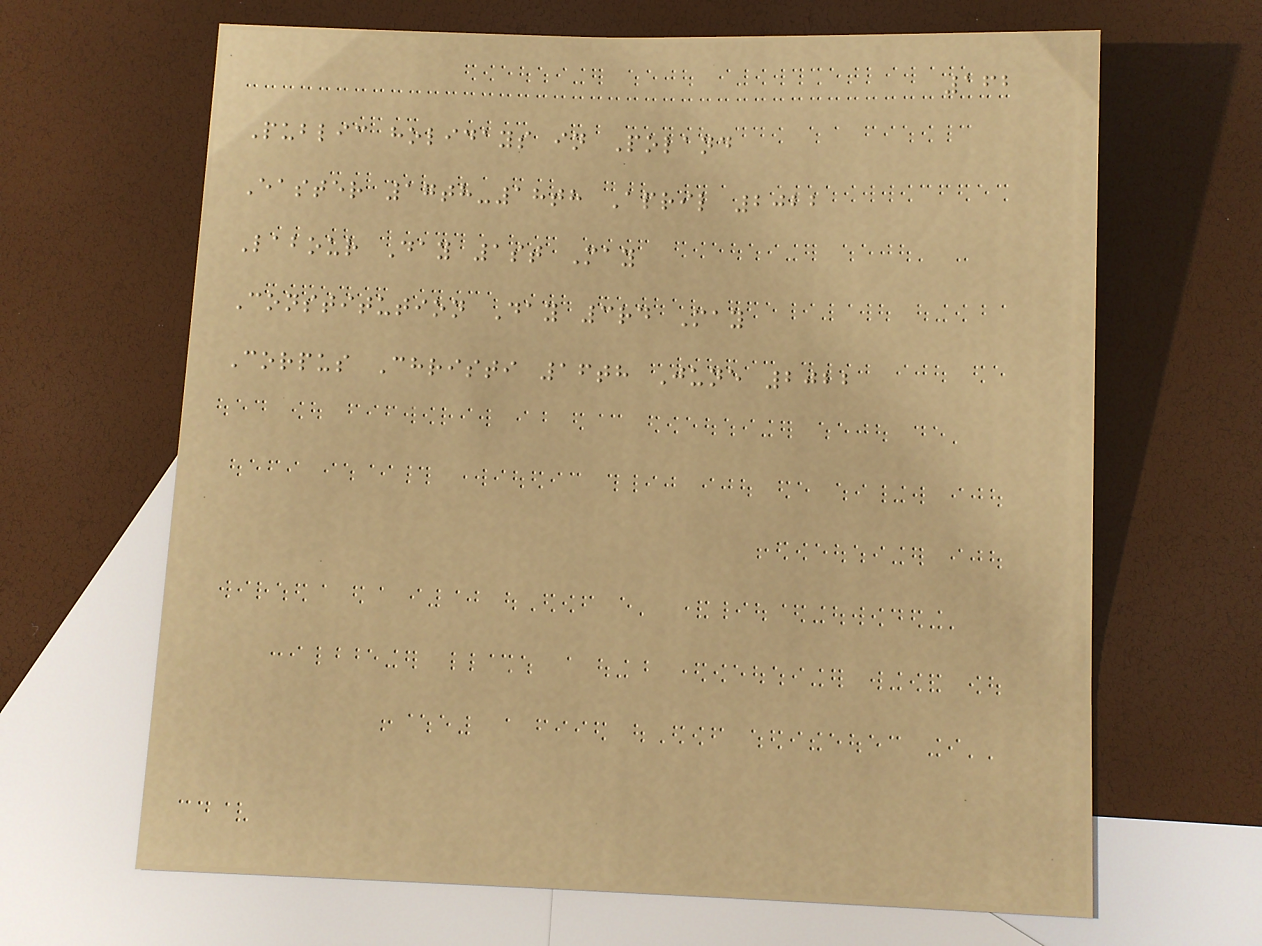162
Public holidays in Poland
Easter 17th-18th April 2022
Labour Day 1st May
Constitution Day 3rd May
Corpus Christi 16th June 2022
